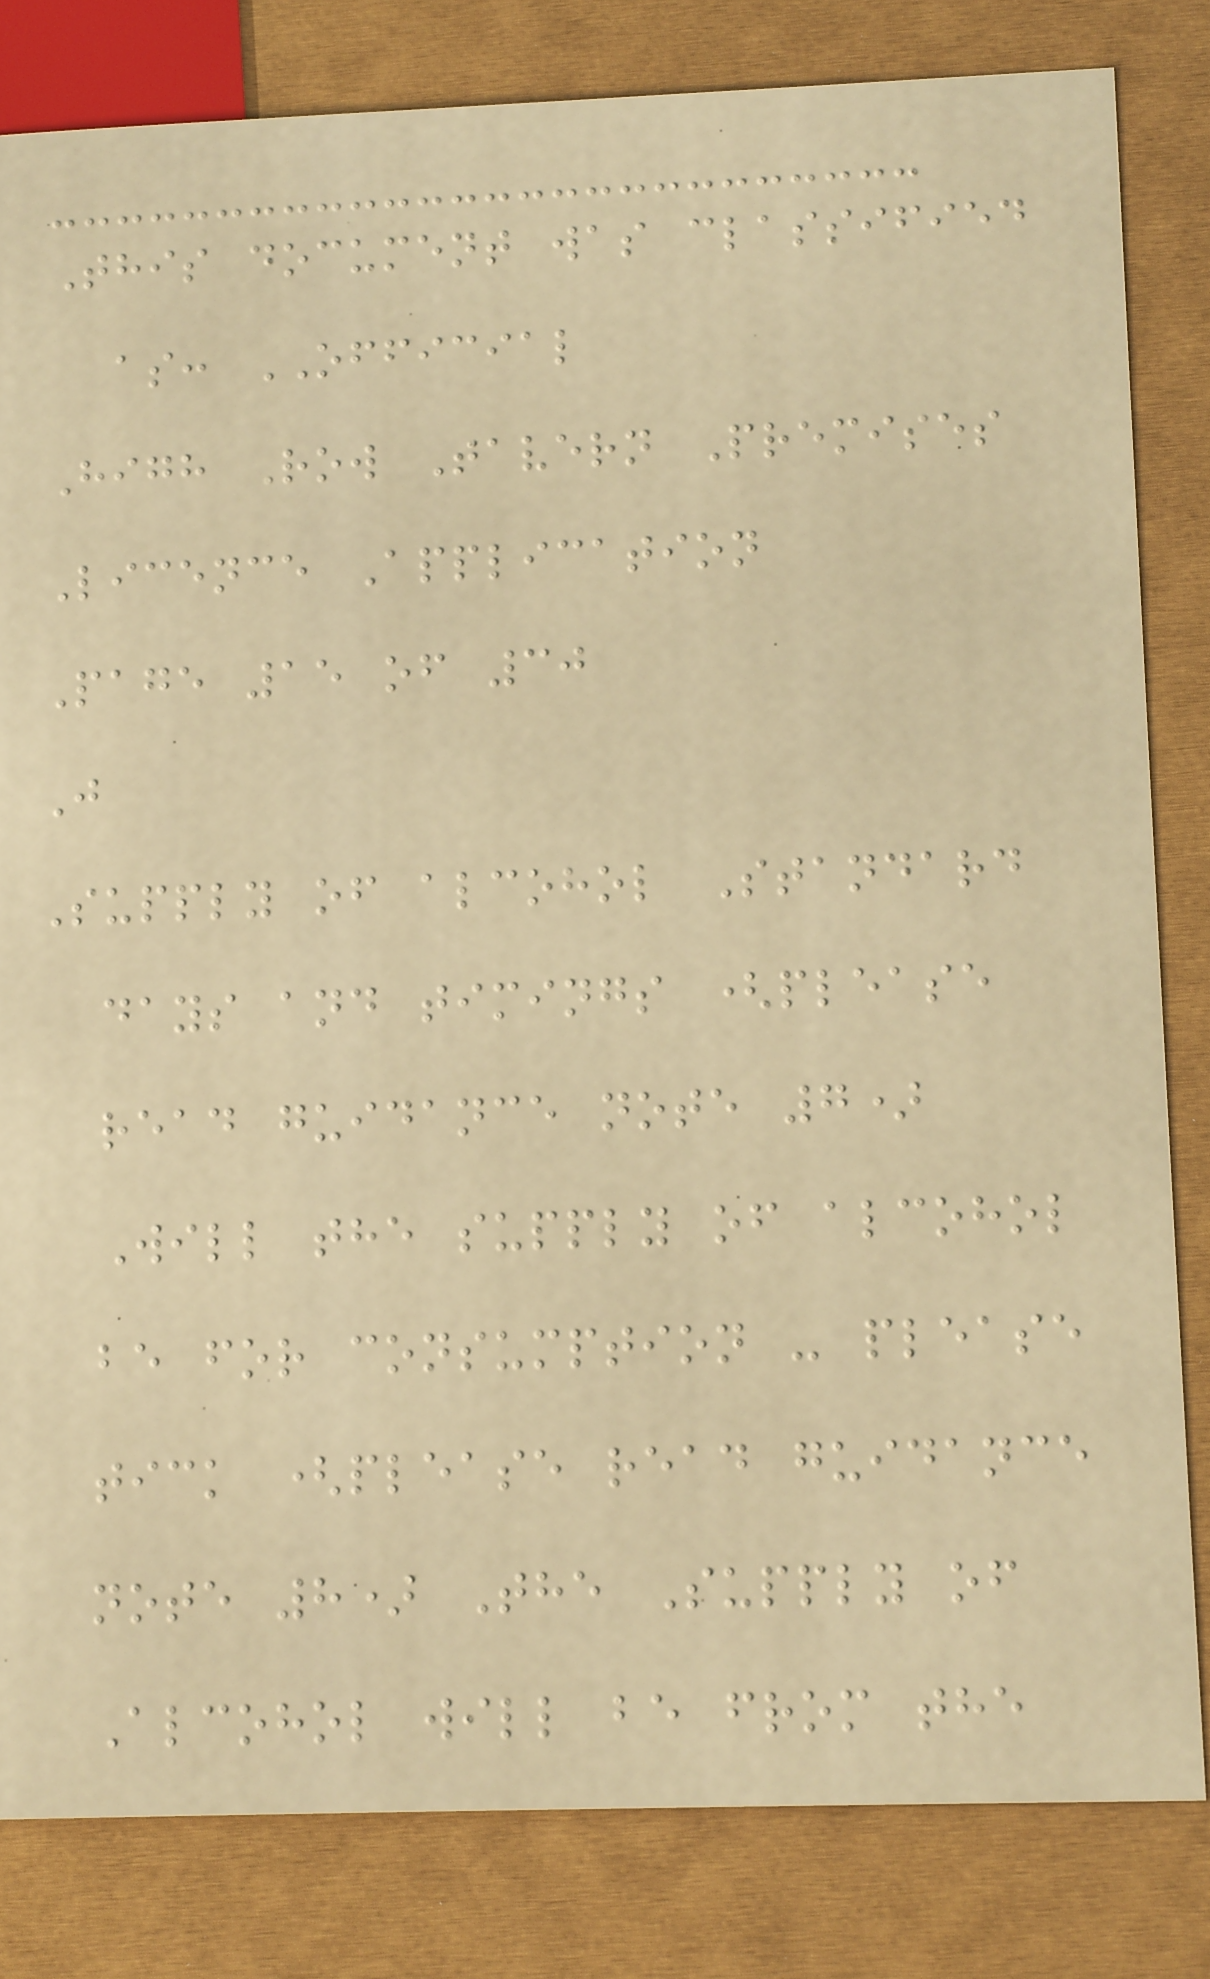This document was classified
as: OFFICIAL
High Row Tavern Premises
Licence Application
Page 15 of 30
J
Supply of alcohol Standard
days and timings (please
read guidance note 7)
Will the supply of alcohol
be for consumption - please
tick (please read guidance
note 8) The Supply of
Alcohol will be from the
